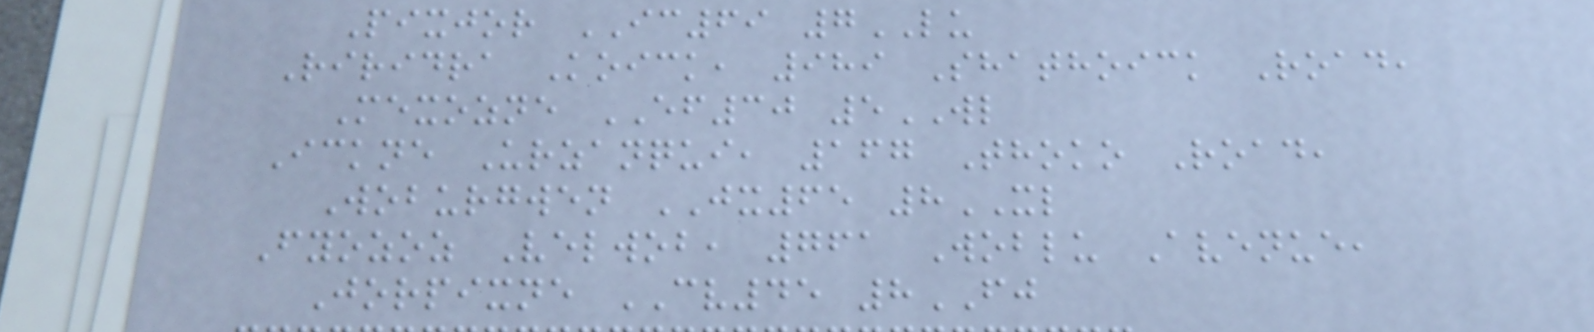Pixjor IC69 7LU
Riridra Koick, 989 Shathoick Road,
Mexozne EF30 5WL
Ickne Urzanqui, 167 Thoko Road,
Woburgwen JX65 8XL
Fyozoz Velwob, 761 Woblu Avenue,
Jorpixne CV45 8FJ
